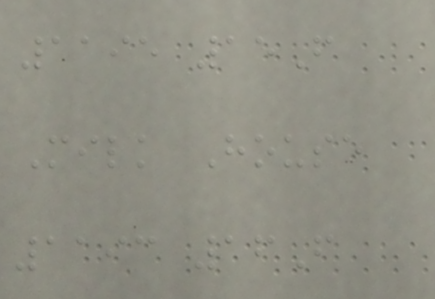1195 15F
Milk House
1193 16F
